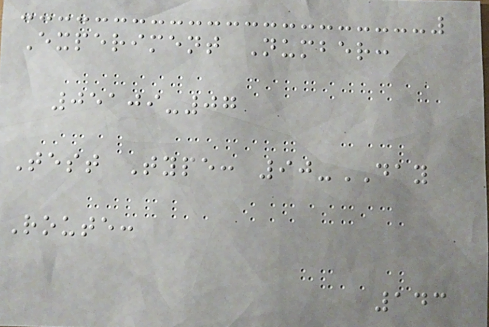Experiment Number:
05109-07
Test Type: 90-DAY
Route:
143
